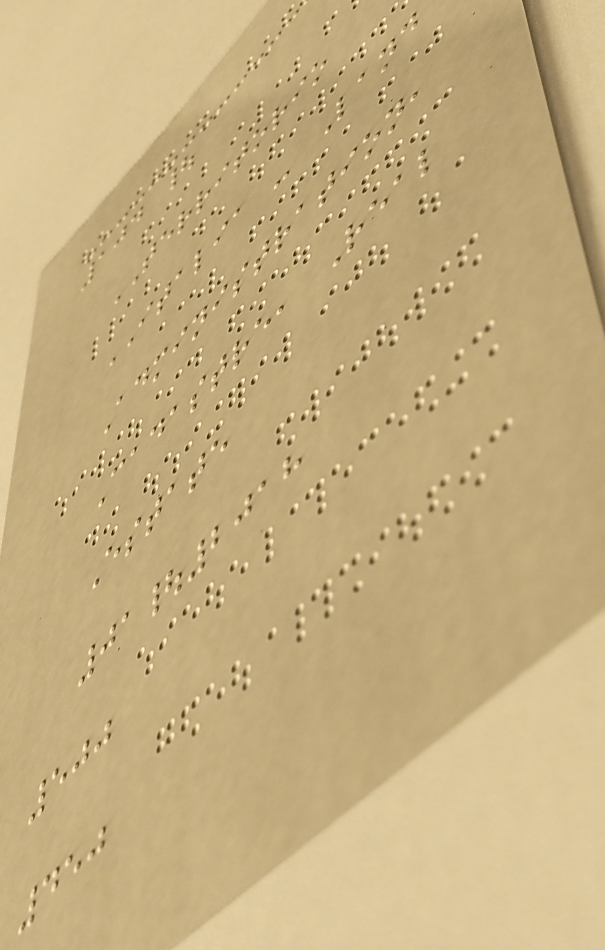104 |
TERRITORIO
ITALIA - Land
Administration,
Cadastre, Real
Estate
01|2018
500
450
